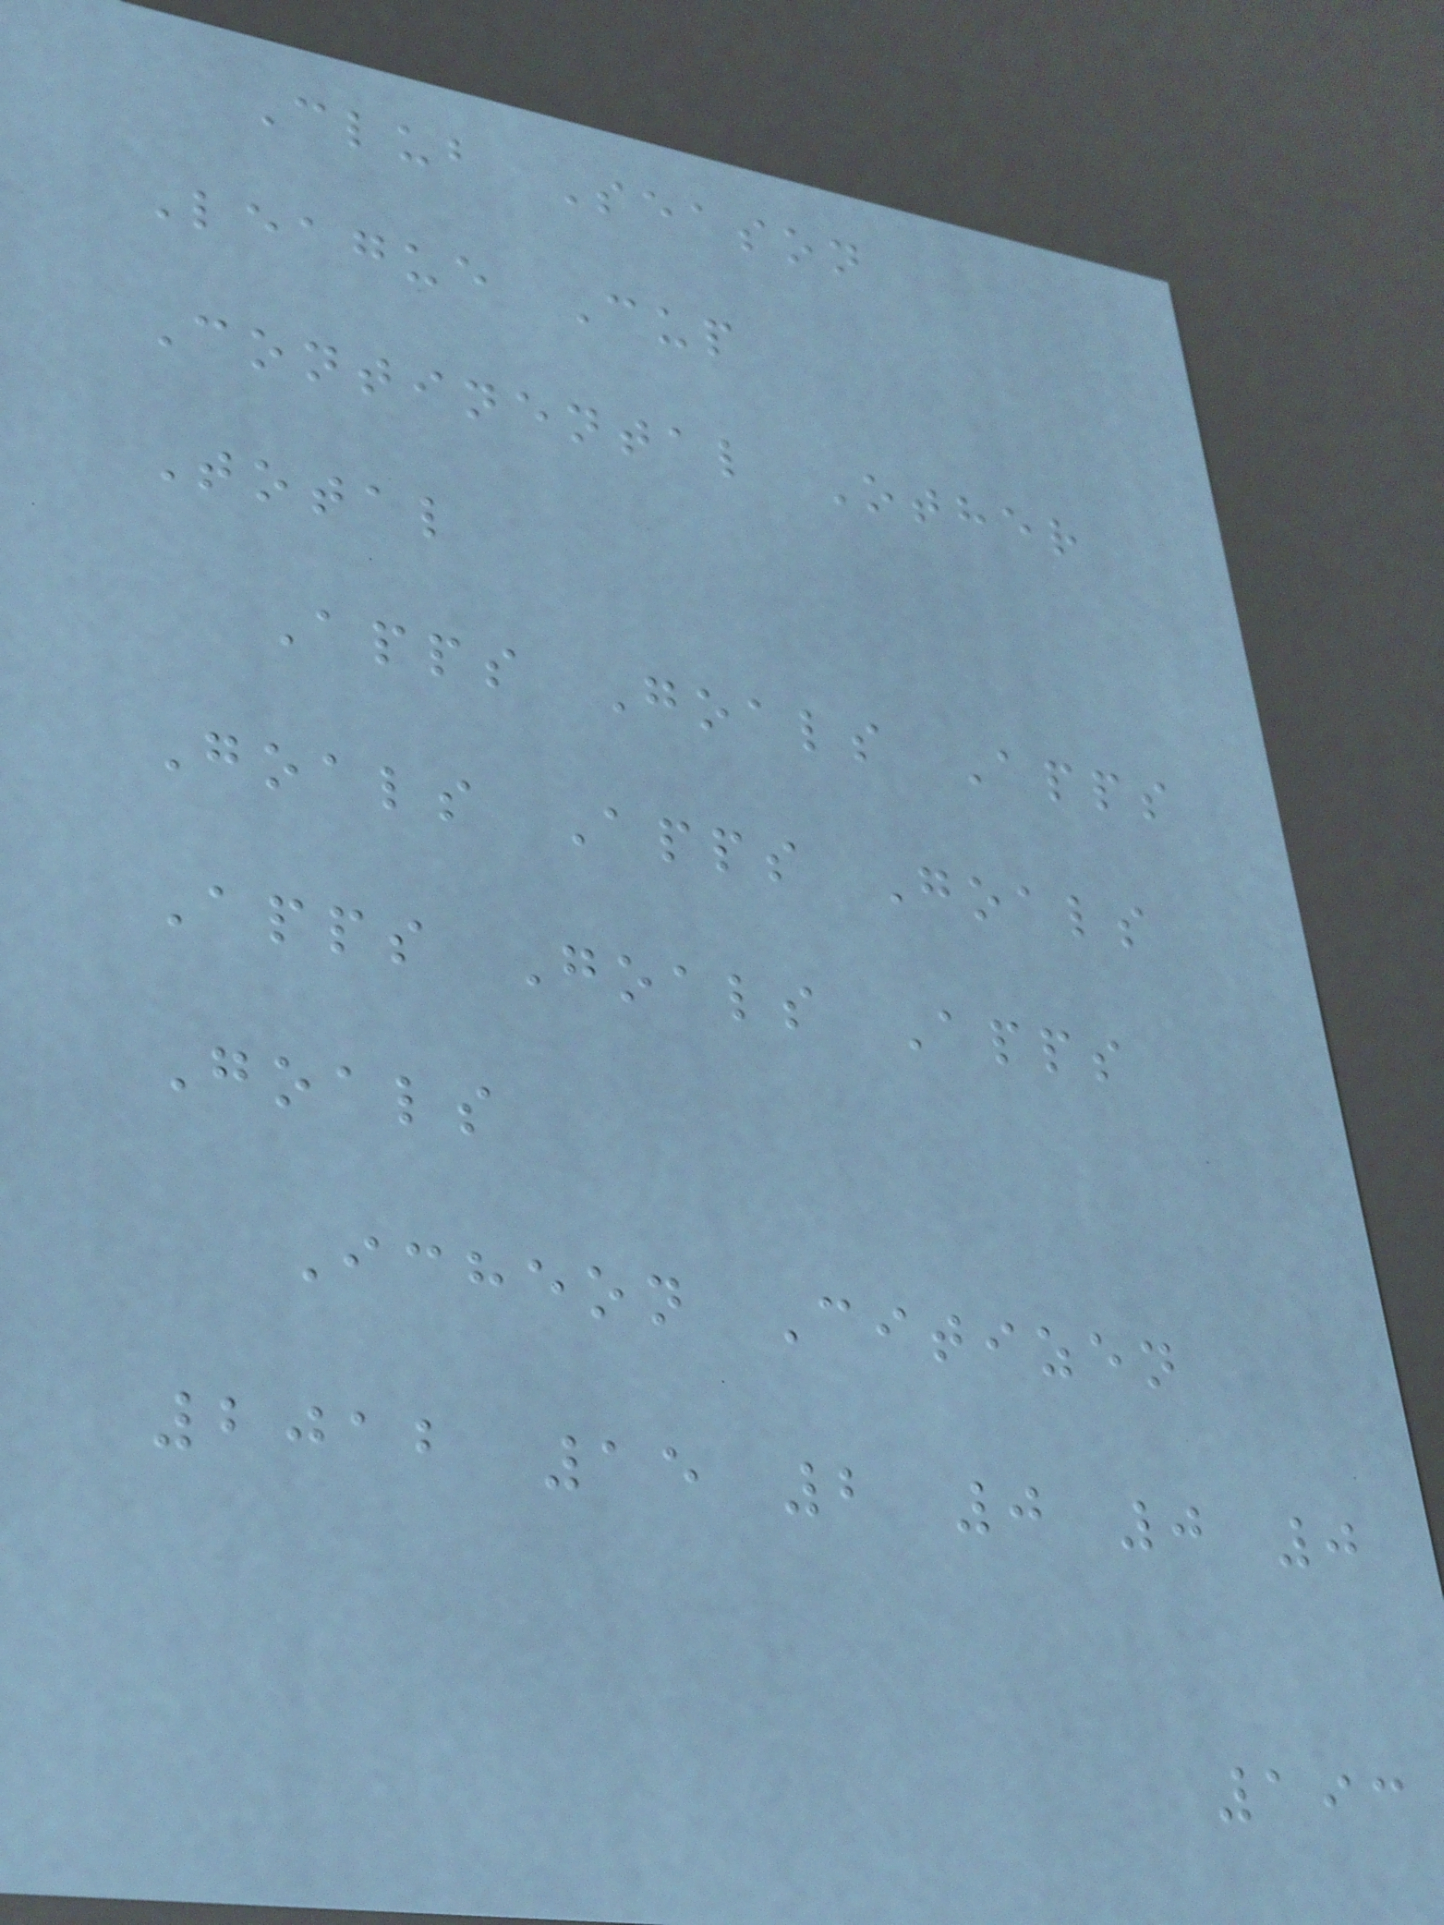Club Season
League Cup
Continental Other
Total
Apps Goals Apps
Goals Apps Goals
Apps Goals Apps
Goals
Icheon Citizen
2012 15 2 0 0 0
193
